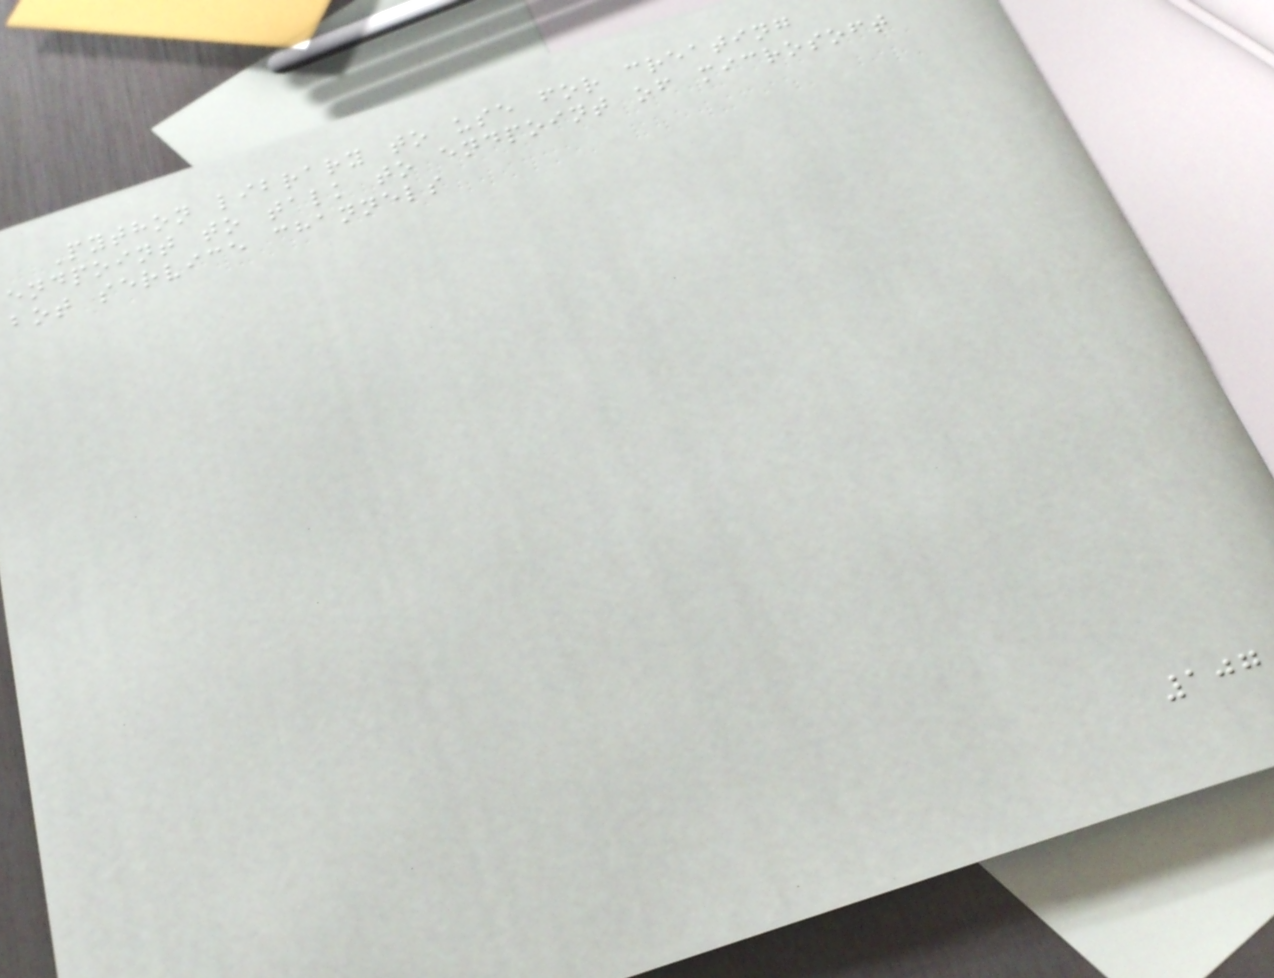Python library to use for creating
endpoint to talk to endpoint of microsoft
bot service channels
107
